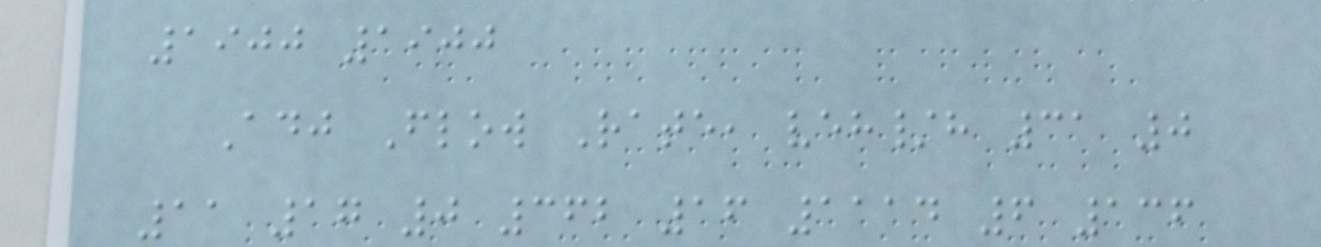1900 1900
Adj Flow Rate, veh/h 31 0
11 17 0 362 16 1114 6 136
